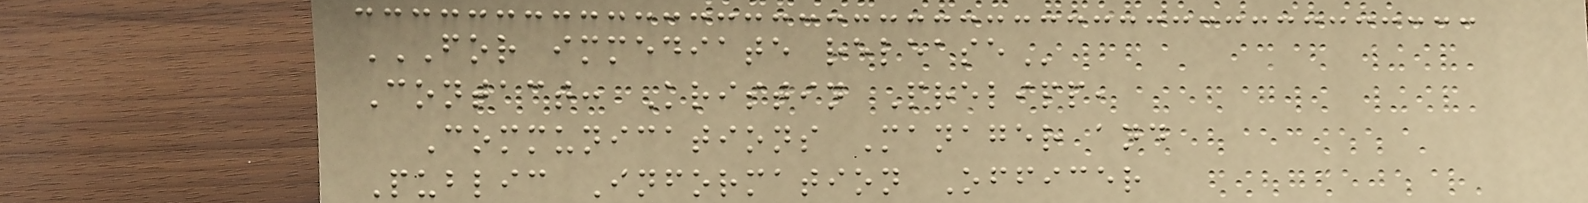FOR IMMEDIATE RELEASE
Contact: Kristin Prelipp,
Communications Manager and
Public Information Officer
